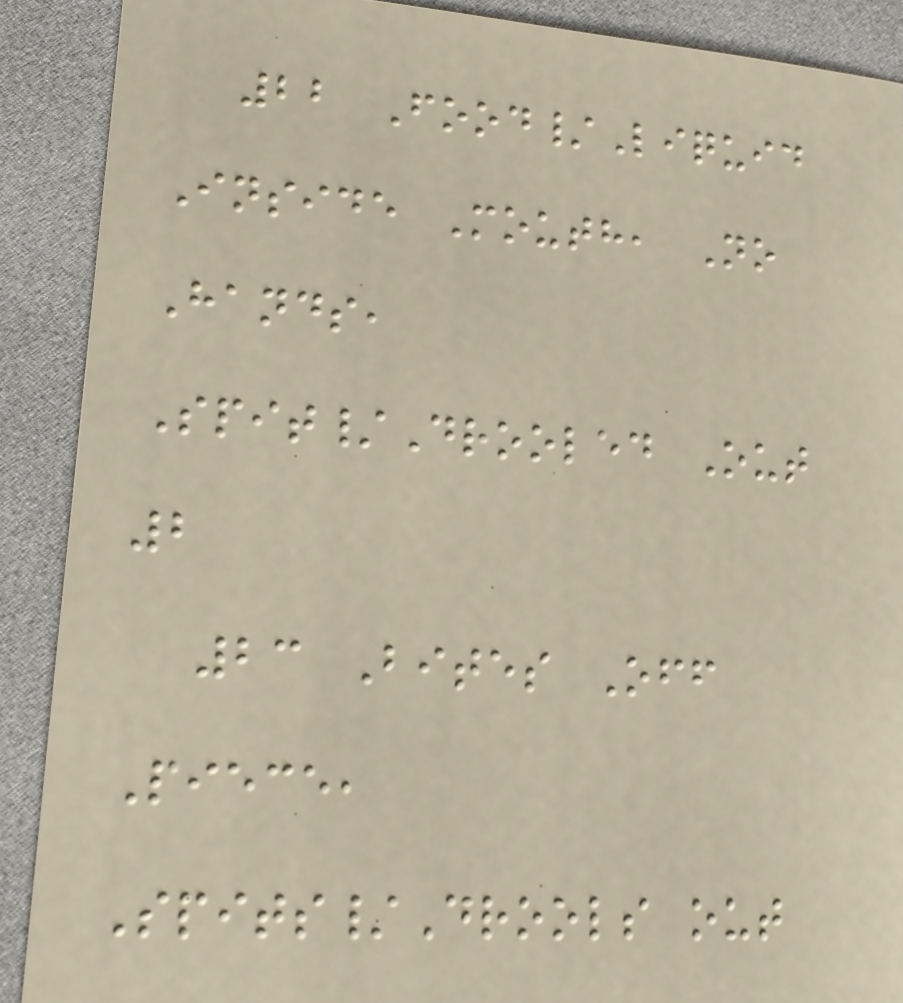22 Food/Liquid
Inside Mouth, No
Hands,
Spit/Drooled Out
2
23 Bites Off
Piece,
Spits/Drools out
